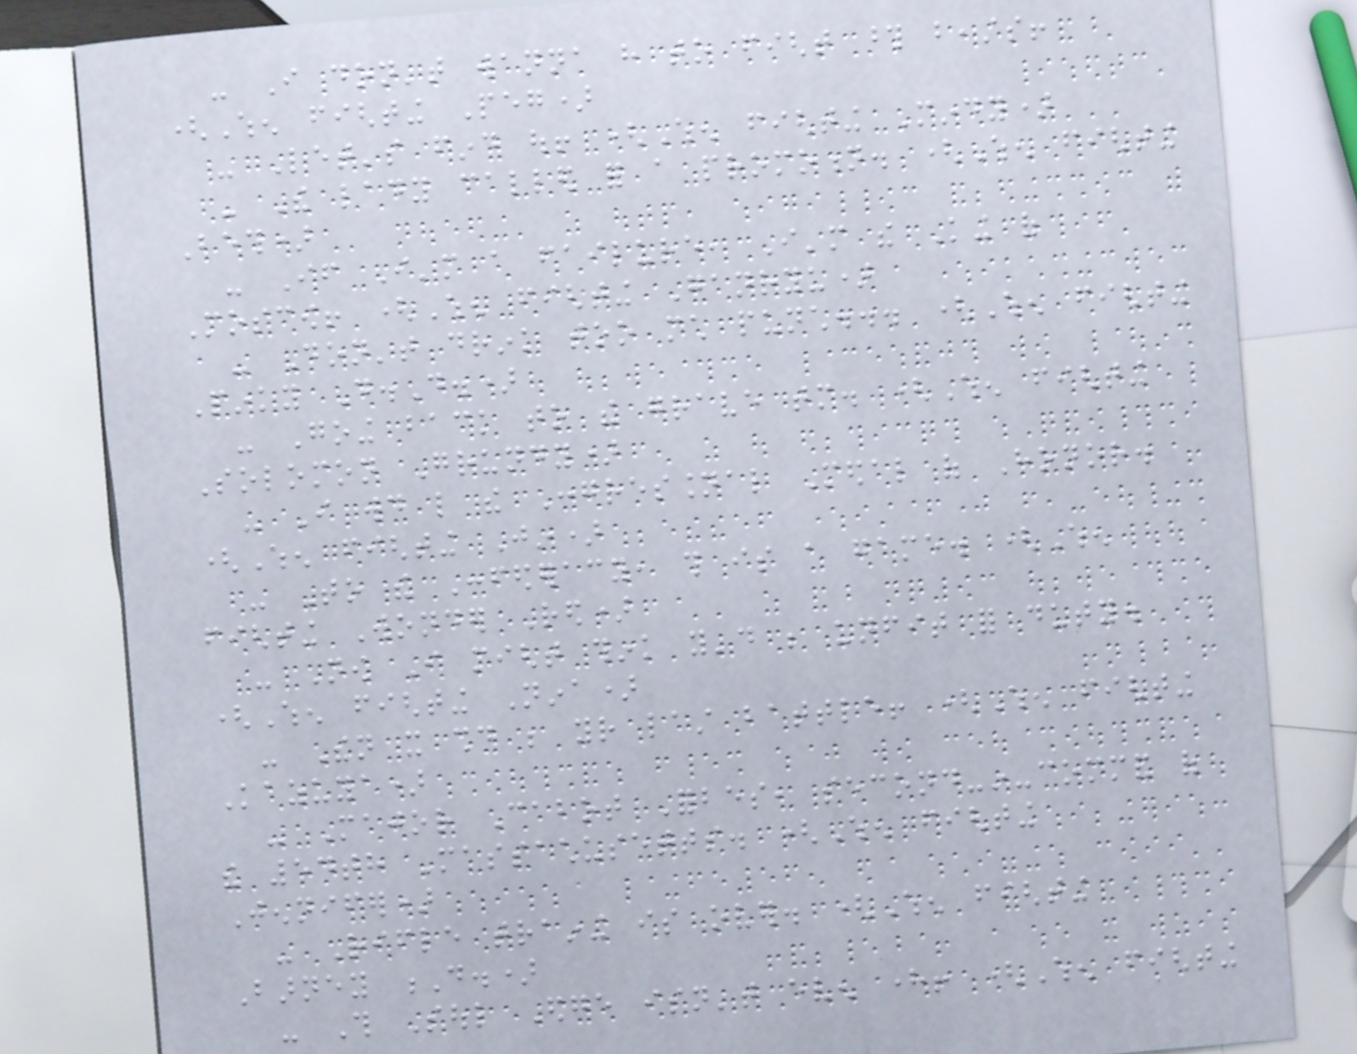- I don't wanna have to fight those beasts!
(When fighting Peg)
- Let's find out! (When fighting Mindy)
- The lady called for a promotion. (When fighting
Beth)
- If I'm a failure, I'm the King of
Moscow! (When fighting Ganryu)
- Don't drink too much punch... (When fighting
Pinky D.D.)
- Going back to the grave tomorrow. (When fighting
Solomon Grundy)
- I would like the Congressional Medal of Honor.
(When fighting Jin)
- To the Confederacy, this is a game. (When
fighting Wonder Red)
- Now I might think you'd be unfit for duty.
(When fighting Nina)
- Then it should be your last battle! (When fighting
Kazuya)
- Major Cabot Forbes, second-in-command of
the 54th Massachusetts. (When fighting
Jennifer)
- Rifle training is over. (When fighting
Barney D.)
- This Soul Edge isn't even here! (When fighting
